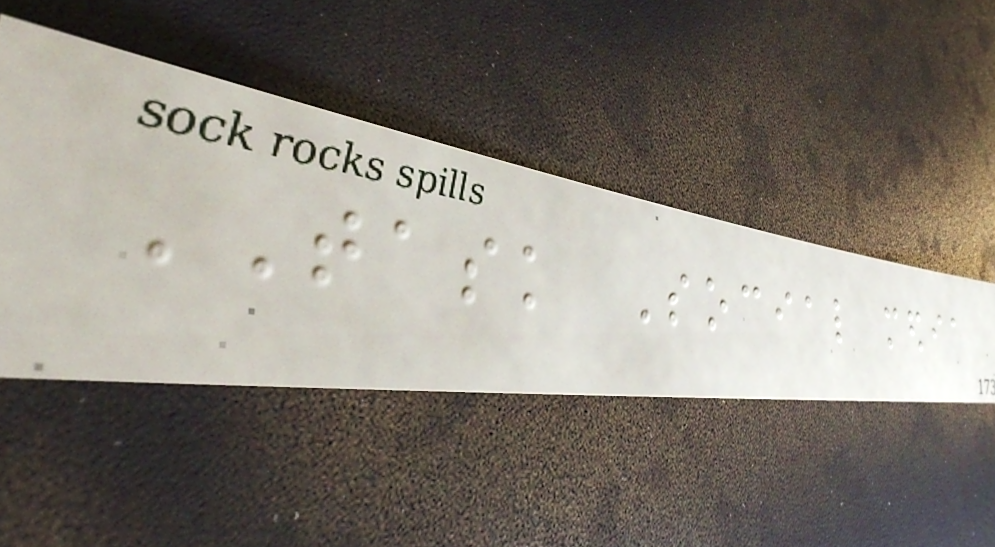TASK Social media
